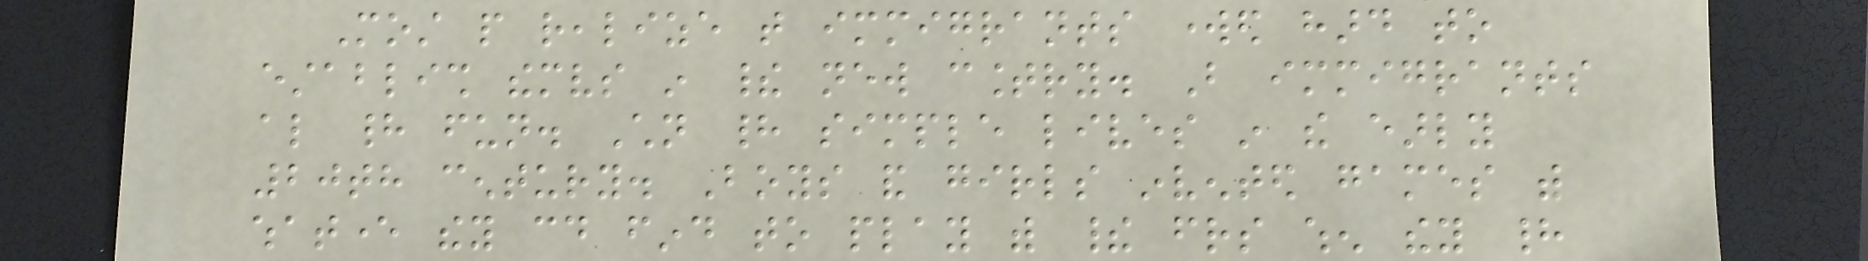Most people realize that immigrants worked hard to
establish themselves in their new country. But immigrants
also had fun. Children had simple lives in the early
20th century. Boys and girls invented games with
whatever they could find to play with their friends when they had
